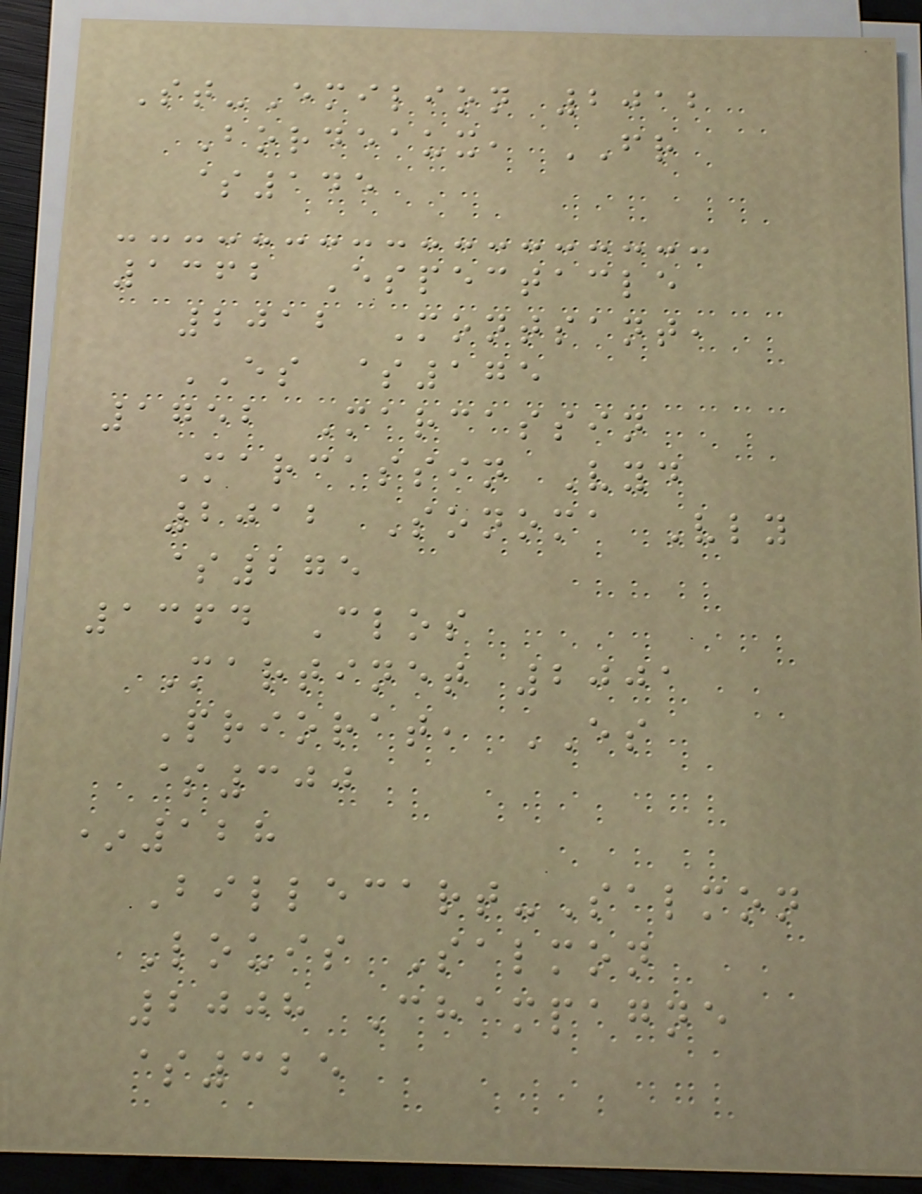St-Emilion 2012
Bordeaux, FR
$145
1362 Espectacle
2012 Montsant,
ES $175
1752 Marcassin
Marcassin Vyd
2012 Sonoma Vly
$275
1364 Clos
Martinet 2001
Priorat, ES
$300
*128
Billecart-Salmon
Louis Salmon
2008 Champagne
$325
